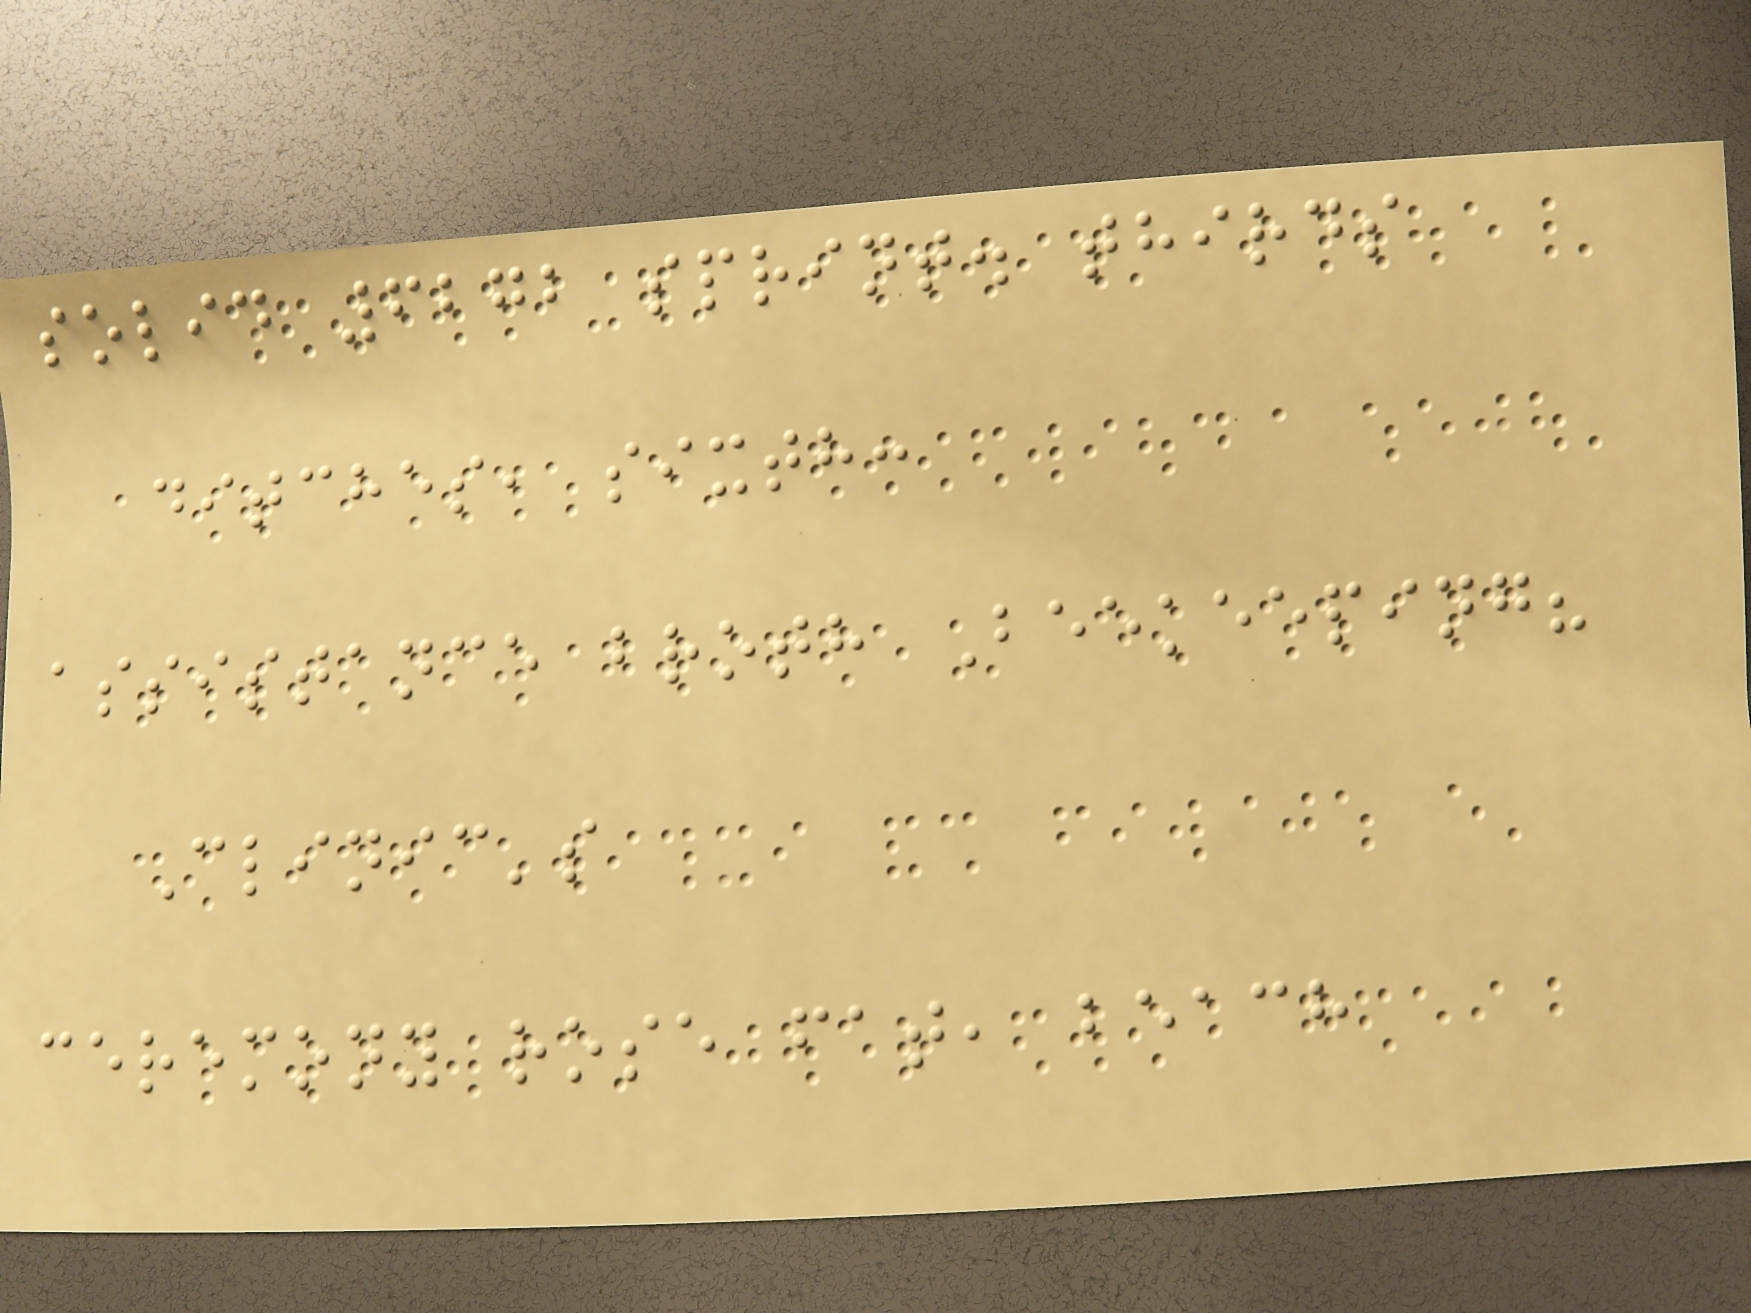solid 6272 sprint. thirds
ditches, sixth:
assistance broth Beekeeping?
Clinic's
ceremony rose fat, beach
